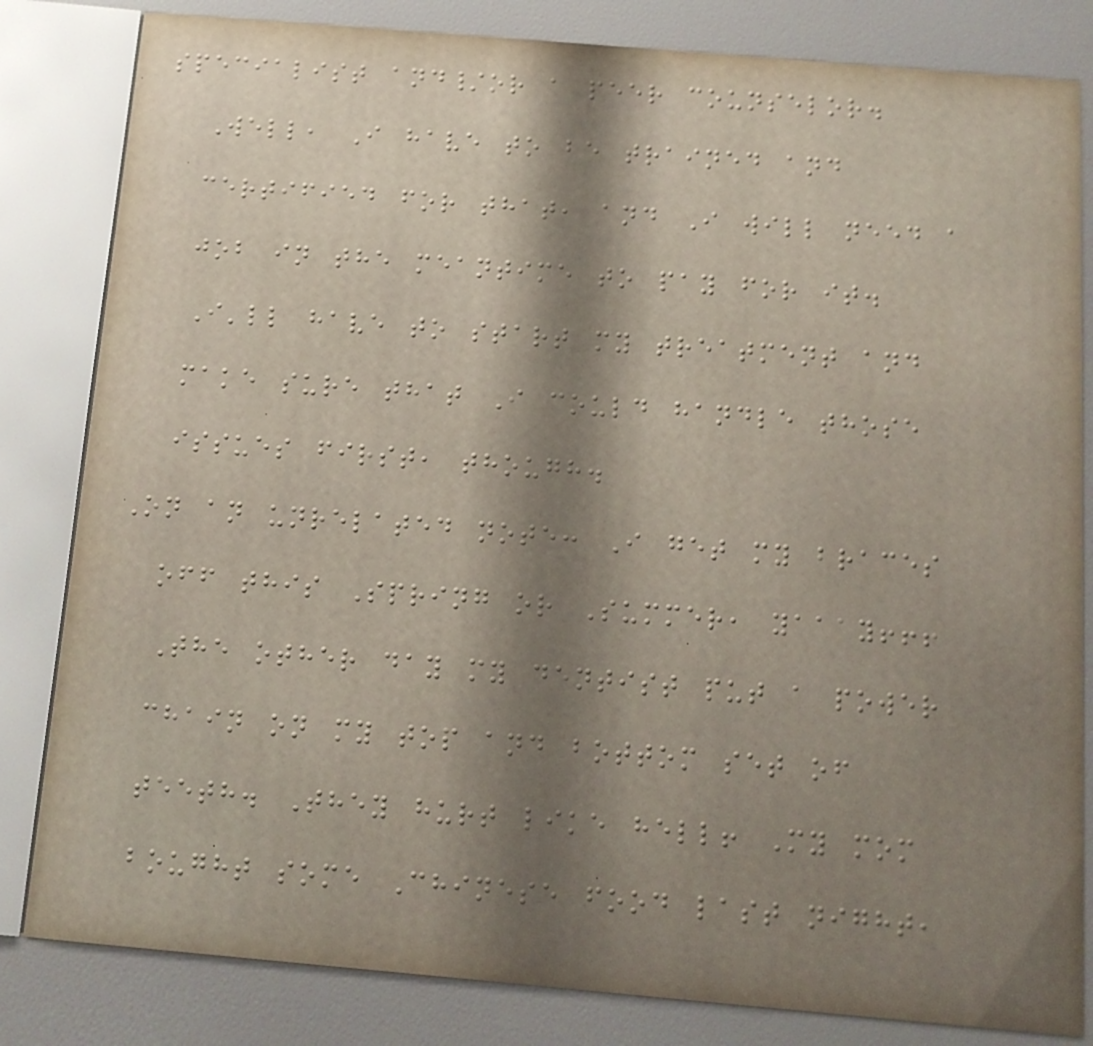specialist and/or a peer counselor.
Well, I have to be trained and
certified for that, and I will need a
job in the meantime to pay for it.
I'll have to start my treatment and
make sure that I could handle those
issues first, though.
On an unrelated note: I get my braces
off this Spring or Summer, yaaay!!!
The other day my dentist put a power
chain on my top and bottom set of
teeth. They hurt like hell! My mom
bought some Chinese food last night,
